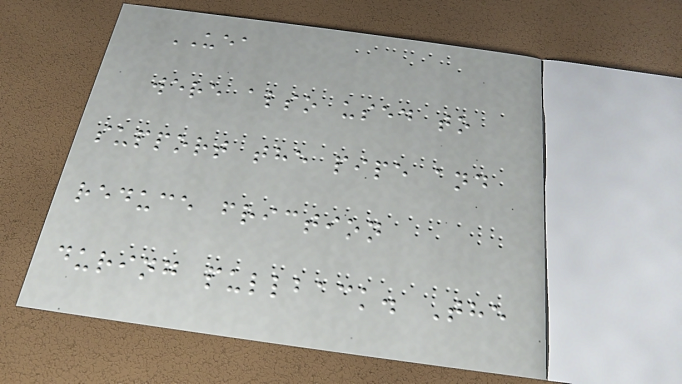UEA
were also used to
support the pipe and
reduce friction
during pullback. The
